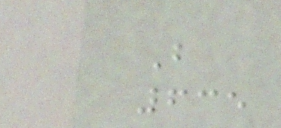B
635
